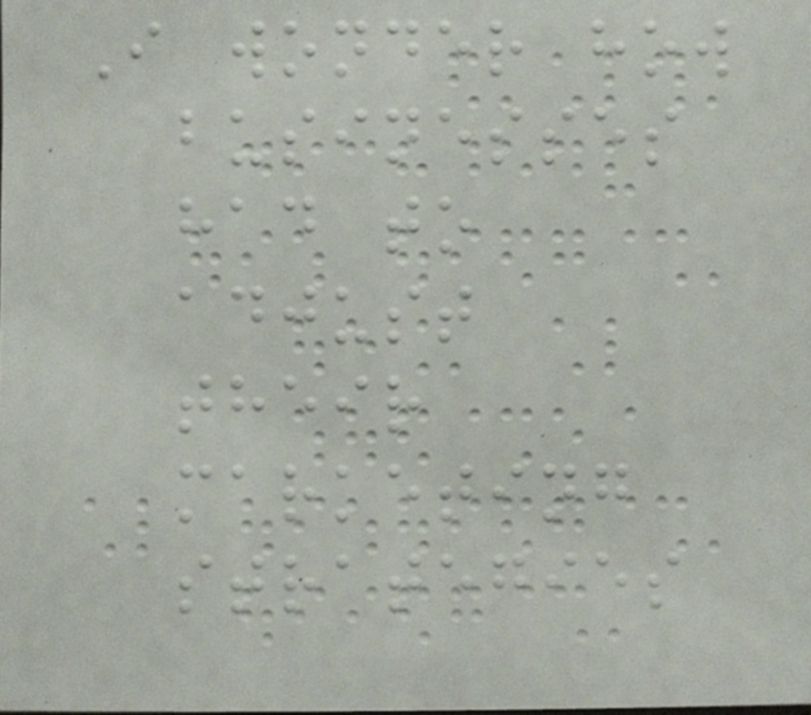I wonder how
businesses
had to
adjust
their
marketing
strategies
